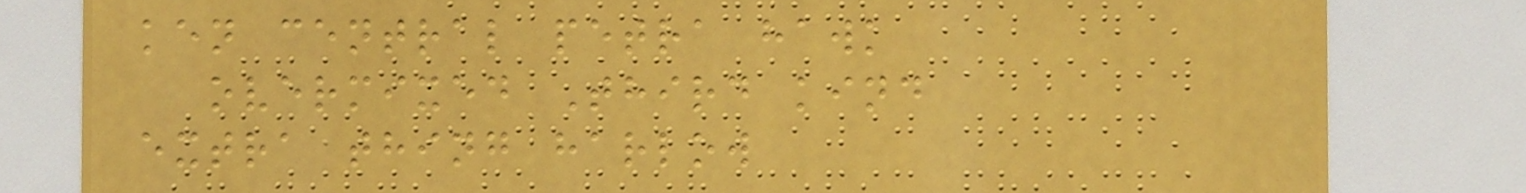ken central petra hawk
overmixed Third kind
extra thing harlow
